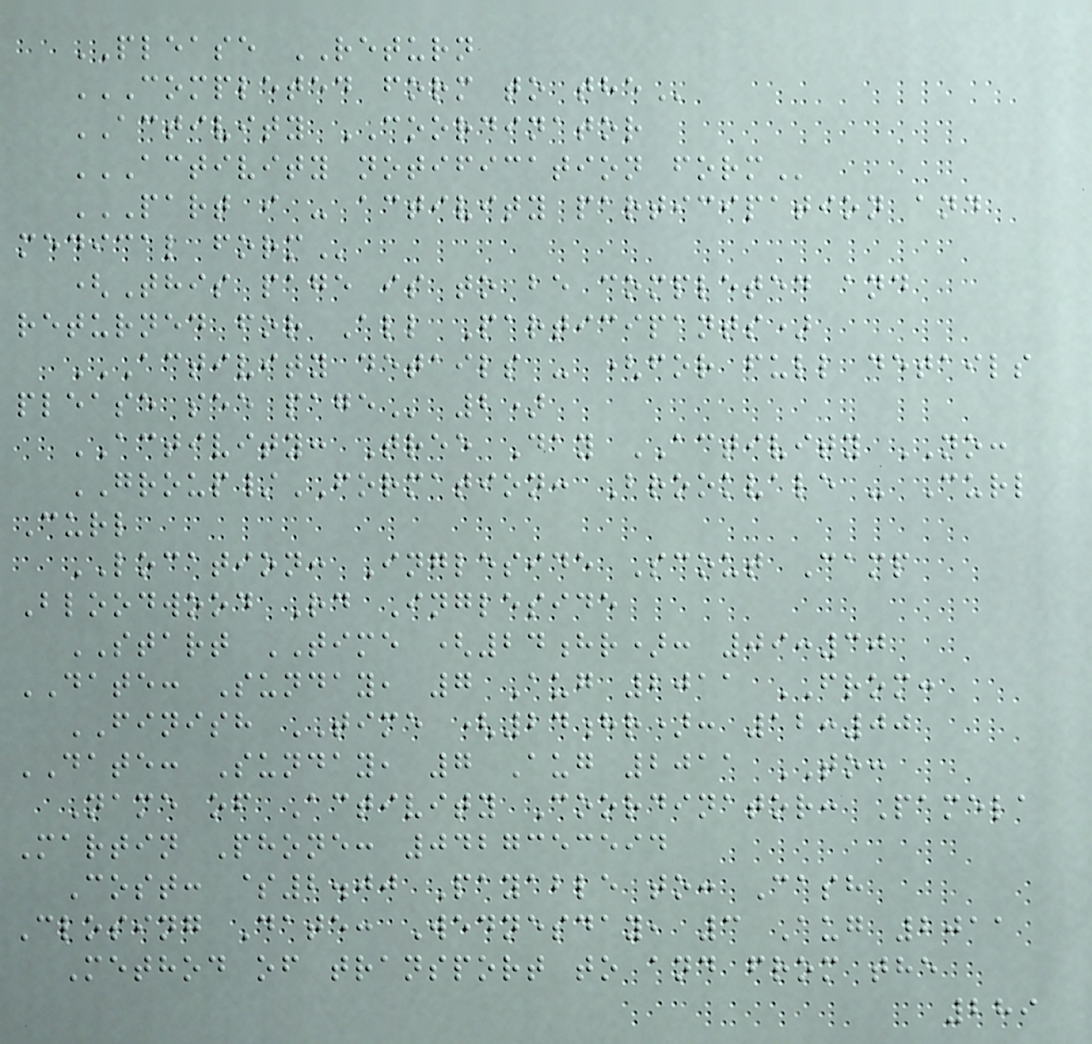PLEASE RETURN
COMPLETED FORM TO THE
ACTIVITY COORDINATOR
ACTIVITY NOTIFICATION FORM
PART I - ACTIVITY PARTICIPATION AND
MEDICAL FORM
(This page is to be completed and
returned for All Participants)
ACTIVITY DETAILS - (FOR FULL DETAILS
PLEASE SEE PAGE 2)
ACTIVITY: Tree Day ACTIVITY NO:
GROUP/FORMATION: Brookvale - Curl
Curl
LOCATION: Ingleside Scout Camp
Bloodwood Rd Ingleside
START TIME (24hr): 09:30
DATE: Sunday, 7 Aug 2011 FROM:
FINISH TIME (24hr): 12:00
DATE: Sunday, 7 Aug 2011 TO:
Name of Activity Coordinator: Pamela
Martin Phone: 0427353594
Cost: $2.00 Payable to: Cash
Closing Date: Wednesday, 3 Aug 2011
Method of transport to and from the
289
